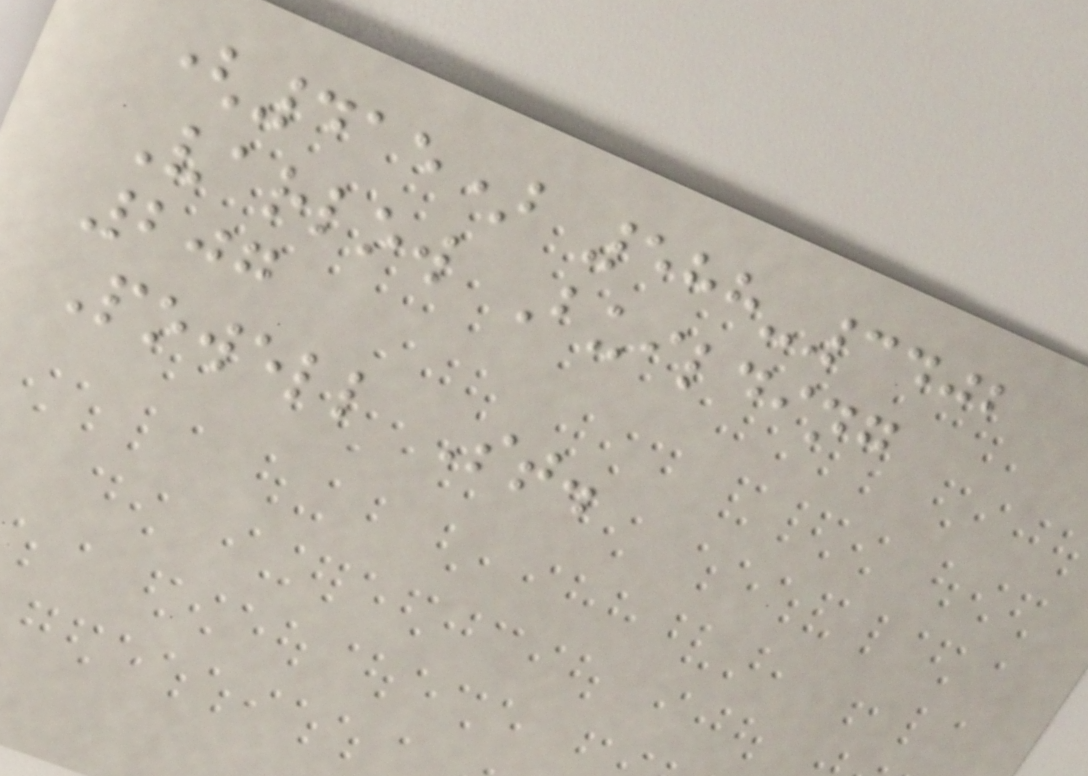(415) 588-3402
Varlow Building
207
Powell St.
